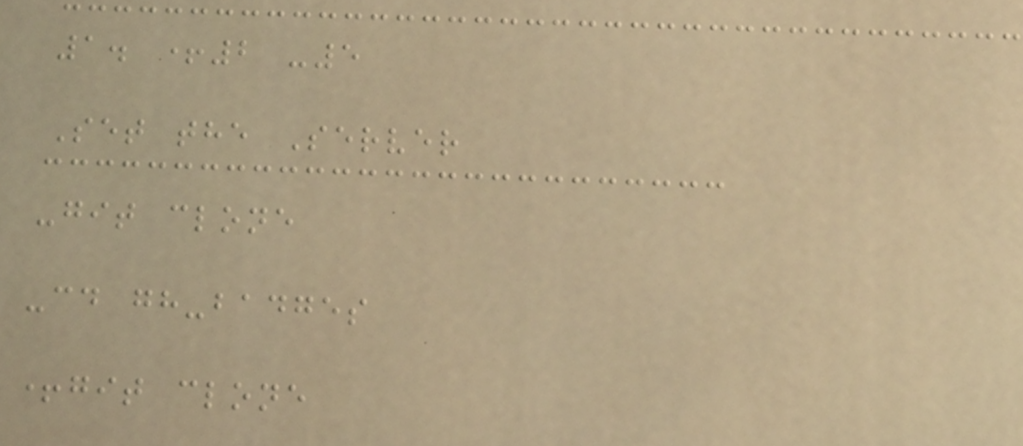1. +2 -5
Set the Server
-git clone
-cd gh-badges
+git clone
